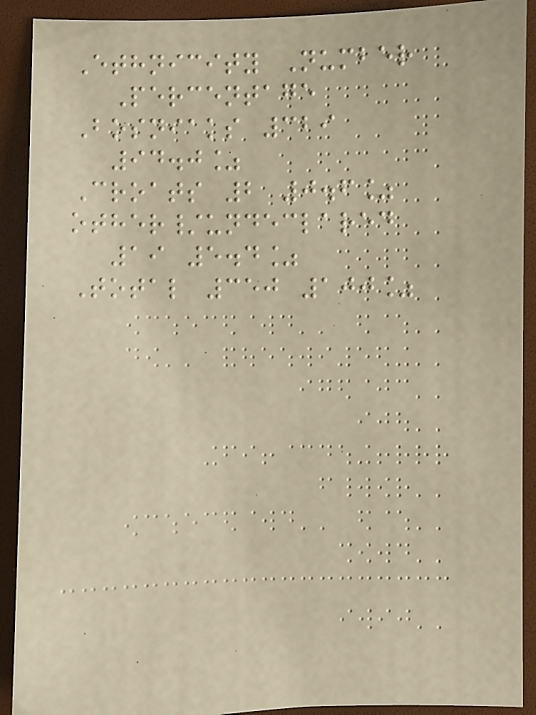Ethnicity Number
Percentage
Bosniaks 329
94.0%
Croats 2 0.6%
other/undeclared
19 5.4%
Total 350 100%
